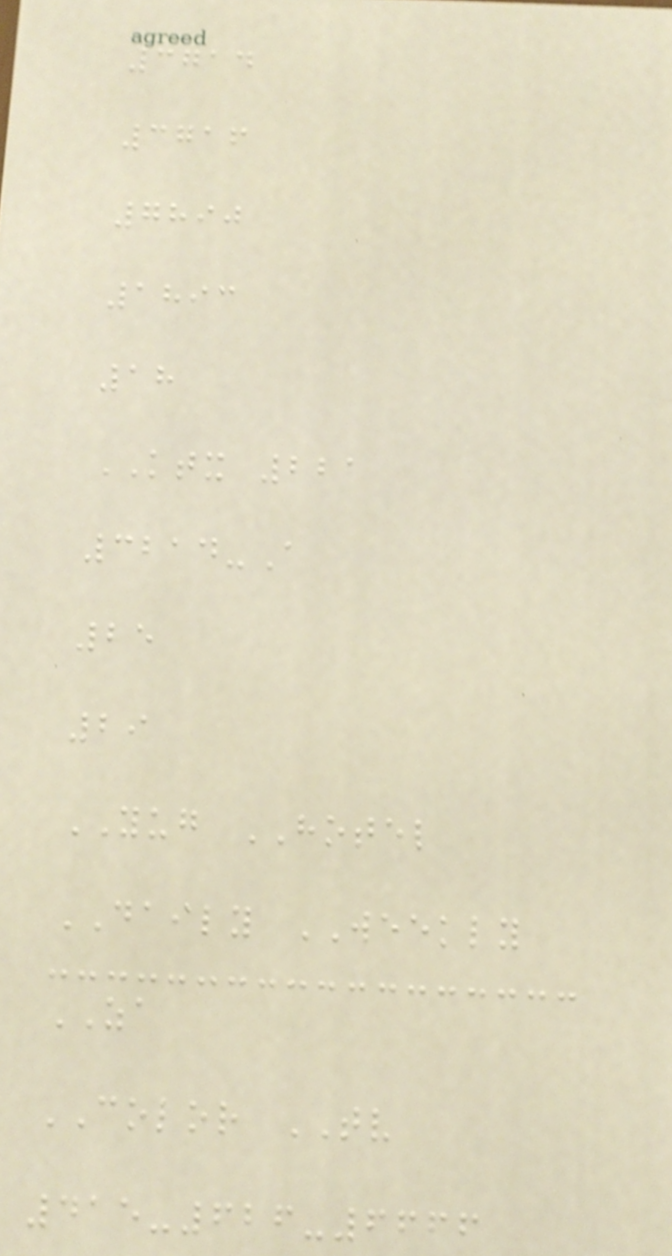3714
3716
7890
1893
18
KTX 221
3214-A
25
29
YUG HOTEL
DAILY WEEKLY
ZA
COLOR TV
415-626-6666
